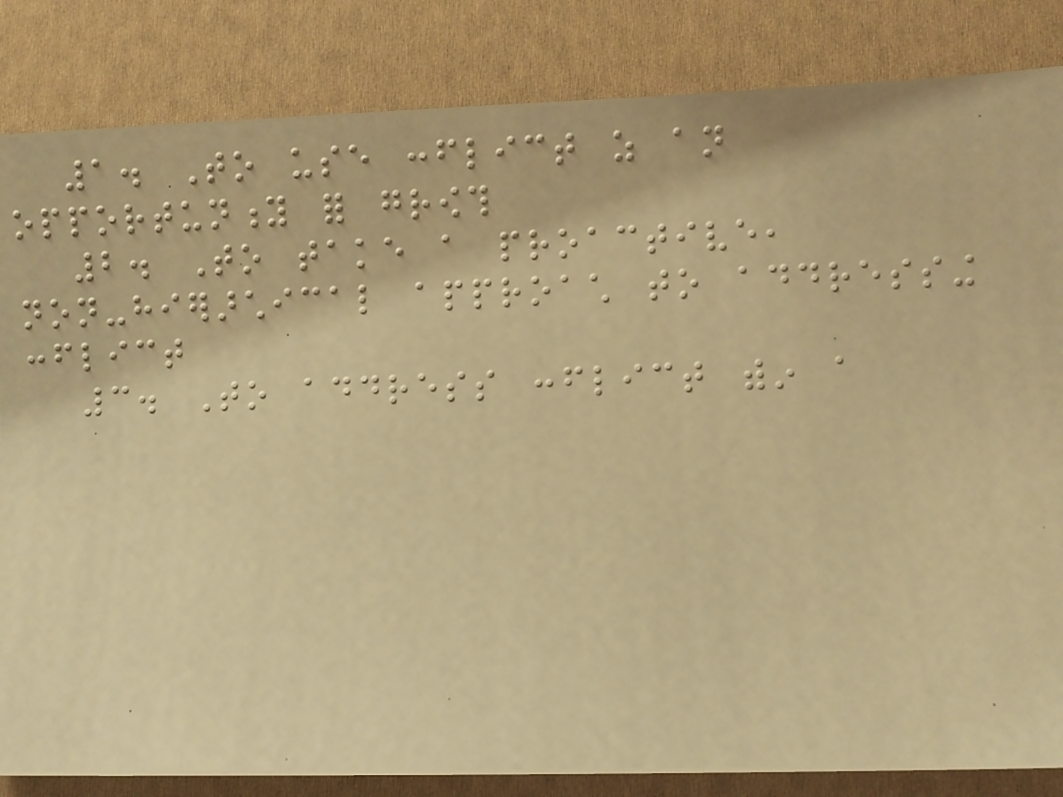1. To use conflict as an
opportunity for growth
2. To take a proactive,
non-hierarchical approach to addressing
conflict
3. To address conflict within a
